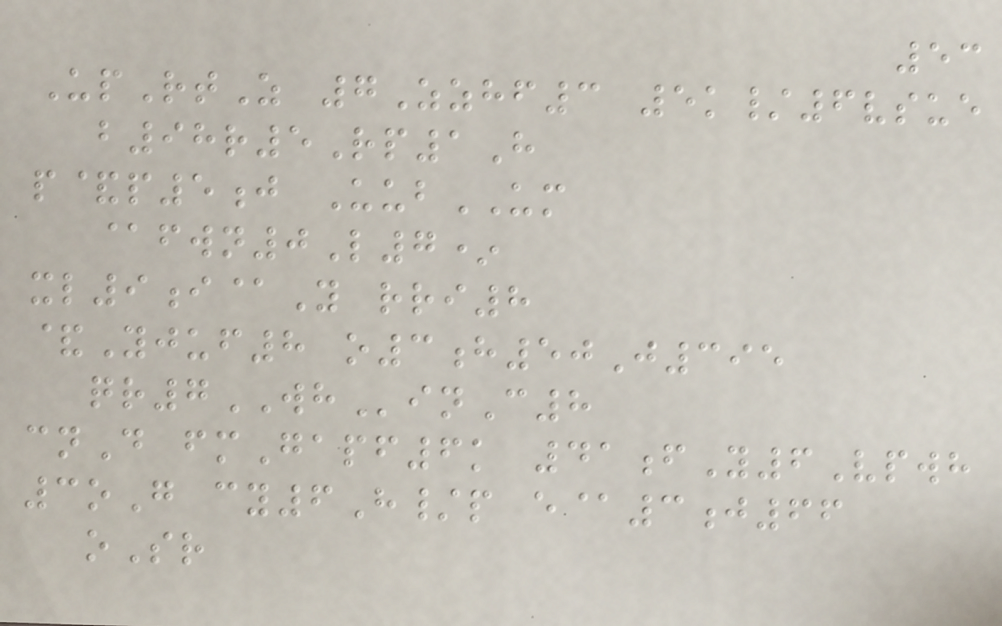53
UpRtZ 7Zzhf3 5k/6vsue
b98r5Rp1H
p&p5j UubUM
@fwn0L7*
xl9i@Y rri8
&Yjuf8 o3h50J395
qr7WHinC8
cnD fmGapf6k 41fY6Vpwh
3oG cy6H/p e@3j66
oSr
